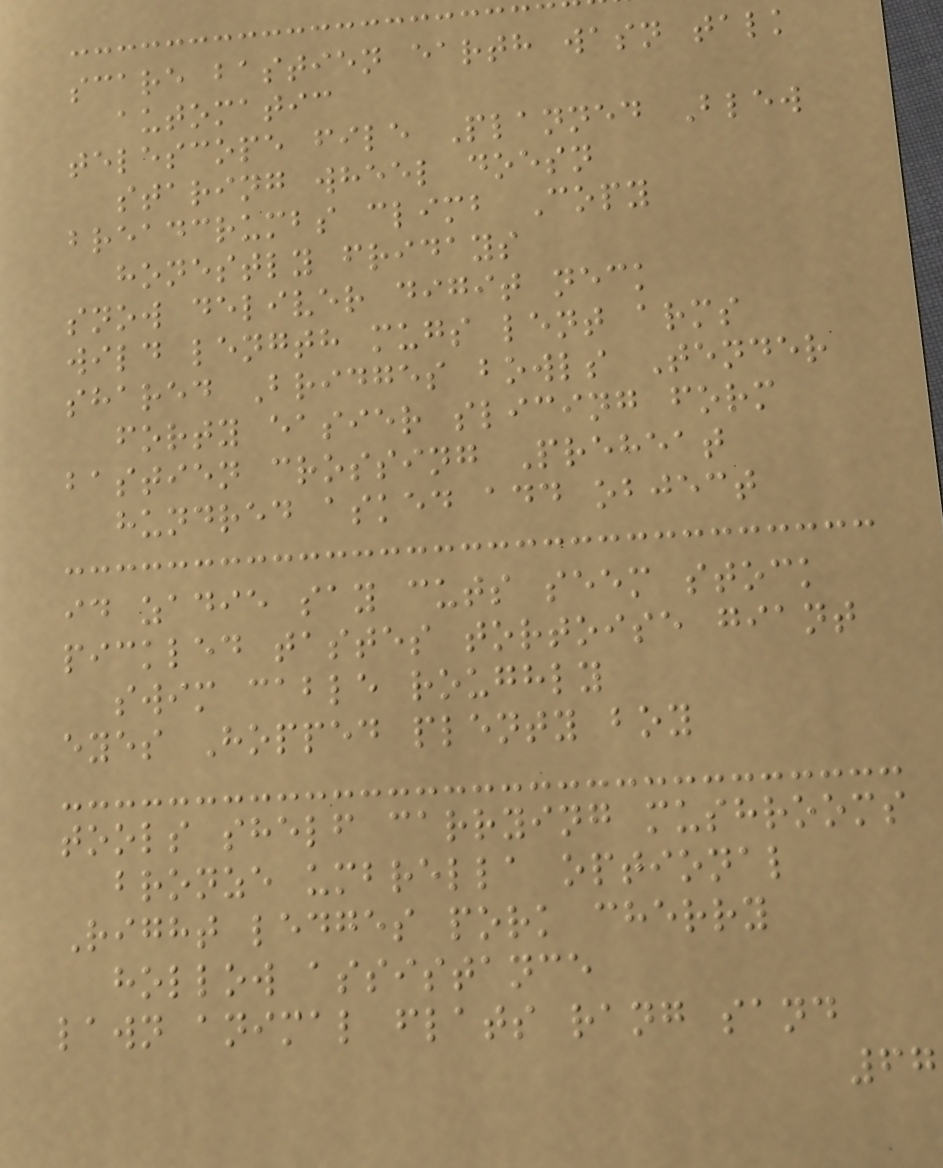scare bastien earth wasn talk
automatic
telescope file Planned Blew
staring wheel doesn
breadcrumbs climb Copy
honestly fridays
snow deliver digit neck
wild length mugs lent arms
shared Bridges bowls Tender
forty easier slicing form
bastien crossing Preheat
hundred asked add object
id zadie say cuts seem stock
pickled tastes tortoise giant
swim cable roughly
eyes Hopped plenty boy
tools shelf carrying mushrooms
bronze umbrella optional
Right ledges pork cherry
hollow assistance
lawn animal flats rang sand
67
